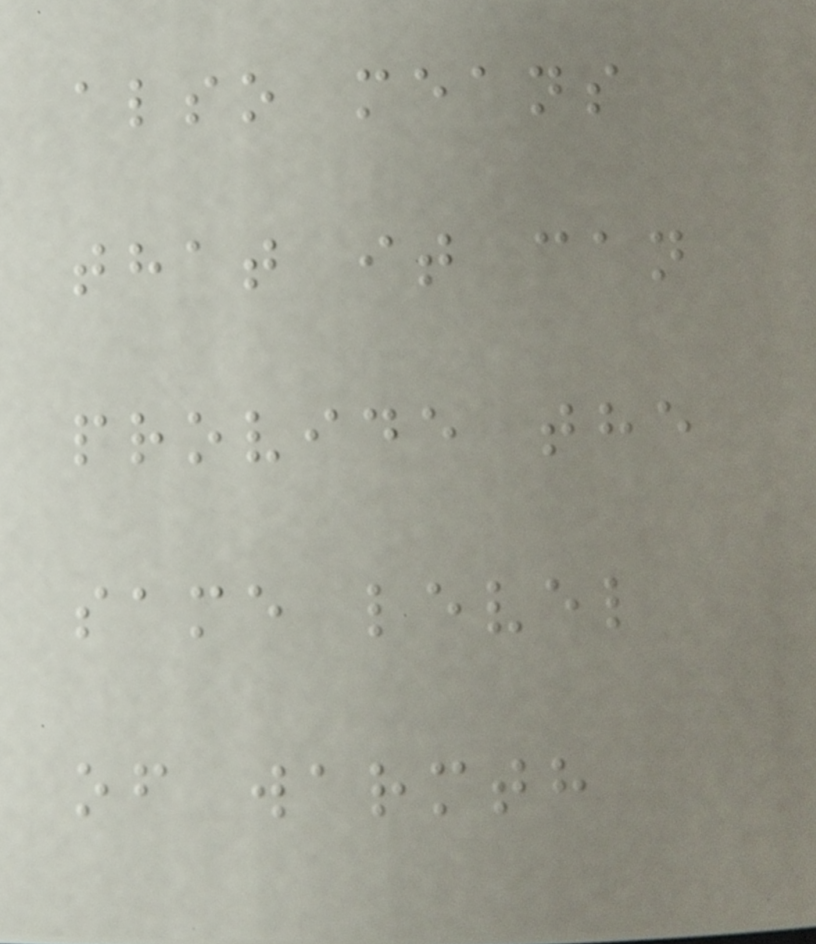also means
that it can
provide the
same level
of warmth
